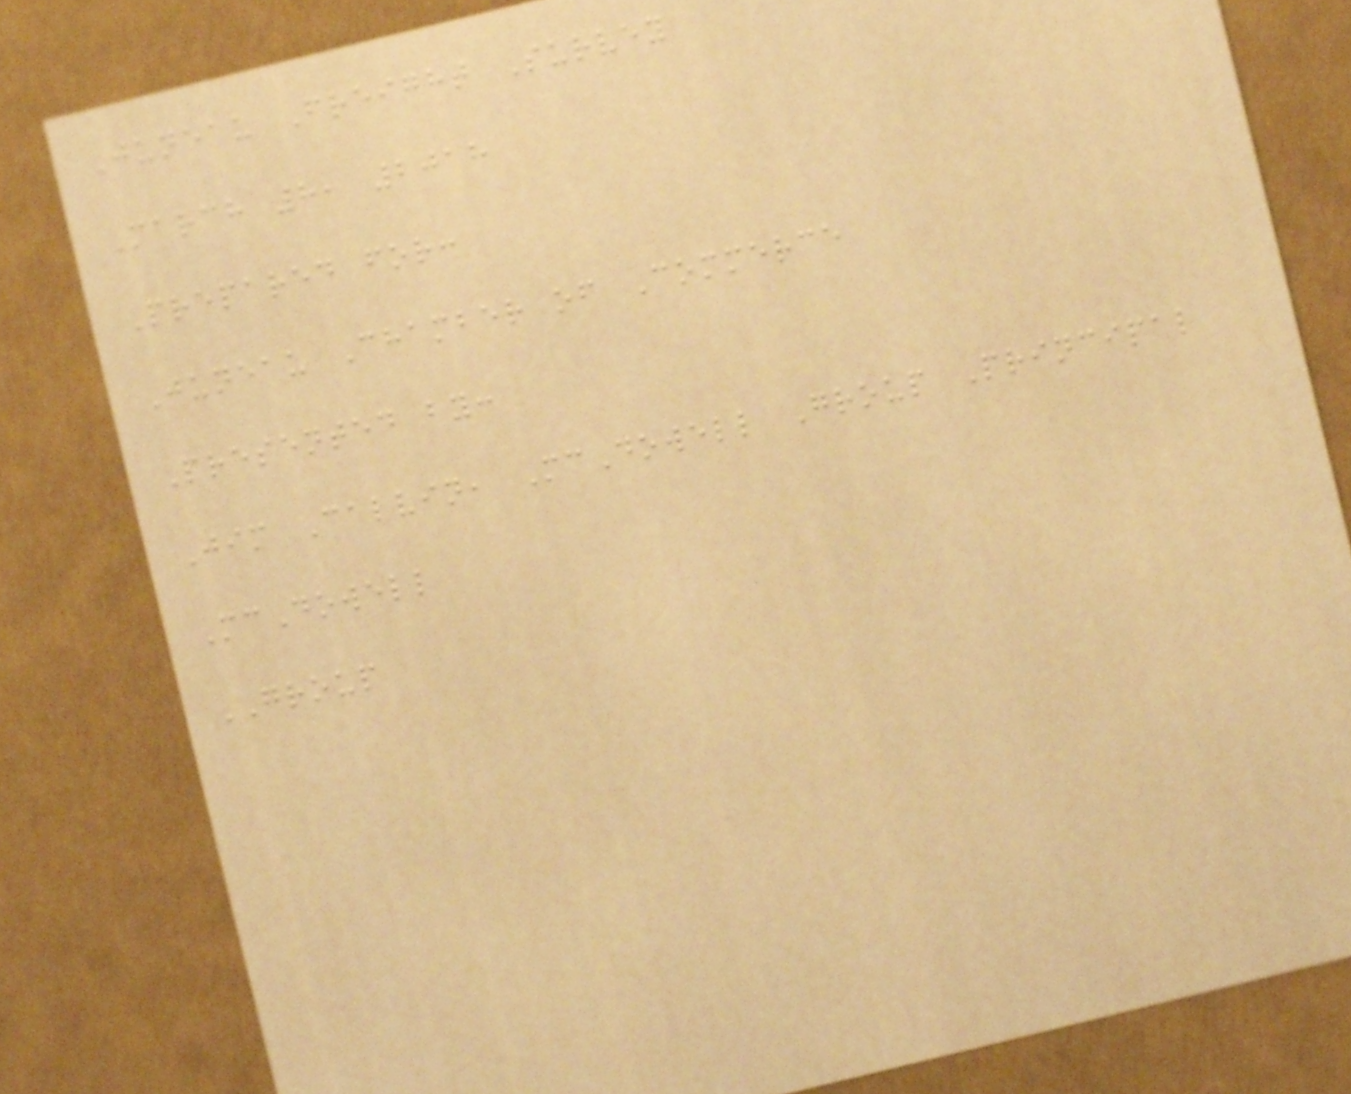Juneau Freight Survey
March 8, 2018
Prepared for:
Juneau Chamber of Commerce
Presented by:
Jim Calvin, McDowell Group Principal
McDowell
GROUP
